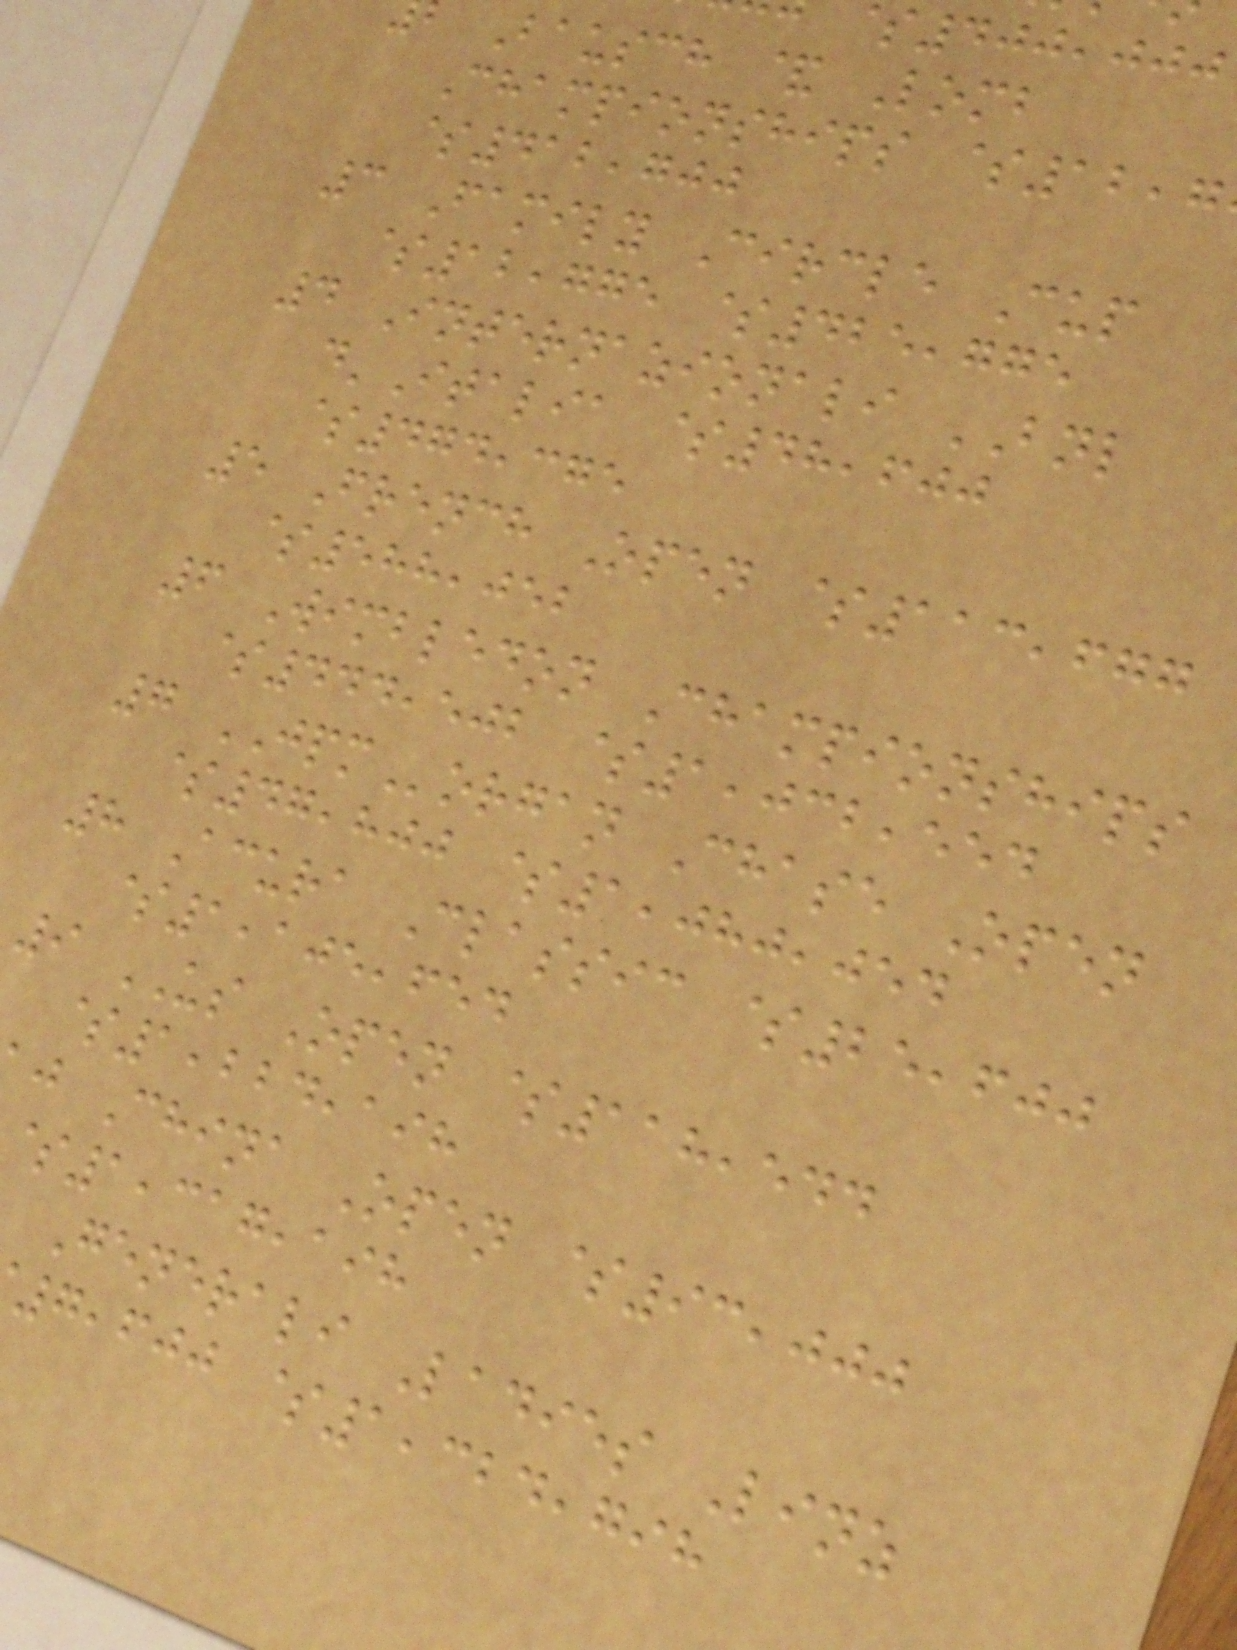$400,000
Bausch & Lomb
Championships $12,7
$412,700
3 Family Circle Cup
$12,775 $425,775
4 Internazionali BNL
d'Italia $48,600
$474,375
5 French Open $113,677
$588,052
6 Wimbledon Championships
$444,502 $1,032,554
7 JPMorgan Chase Open
$47,800 $1,080,054
8 Acura Classic $25,600
$1,105,654
9 US Open $118,544
$1,224,198
j China Open $93,000
1,317,198
Generali Ladies Linz
7,600 $1,324,798
